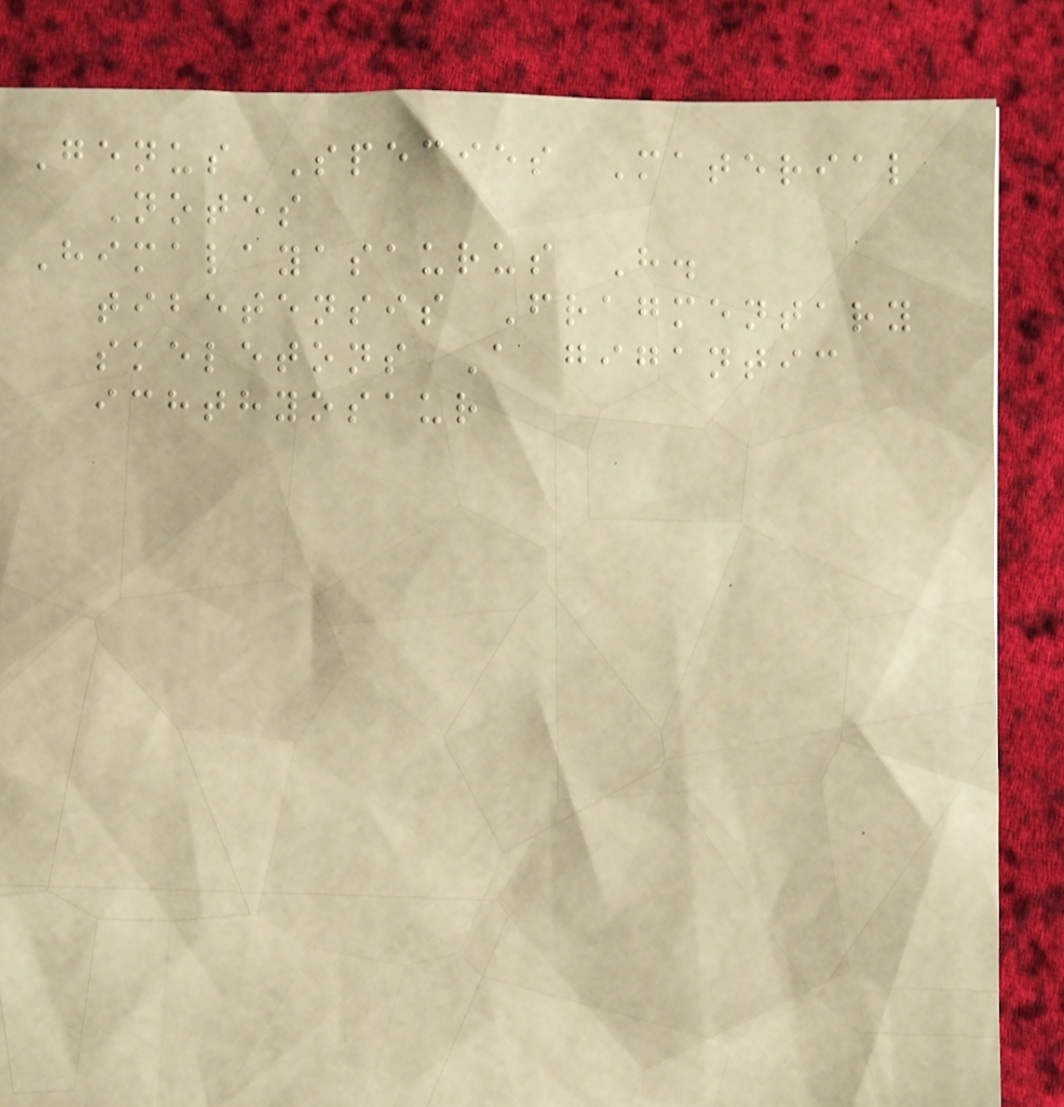Genus Species Material
Notes
Himalayasaurus H.
tibetensis Fragmentary
skeletons A gigantic
ichthyosaur
